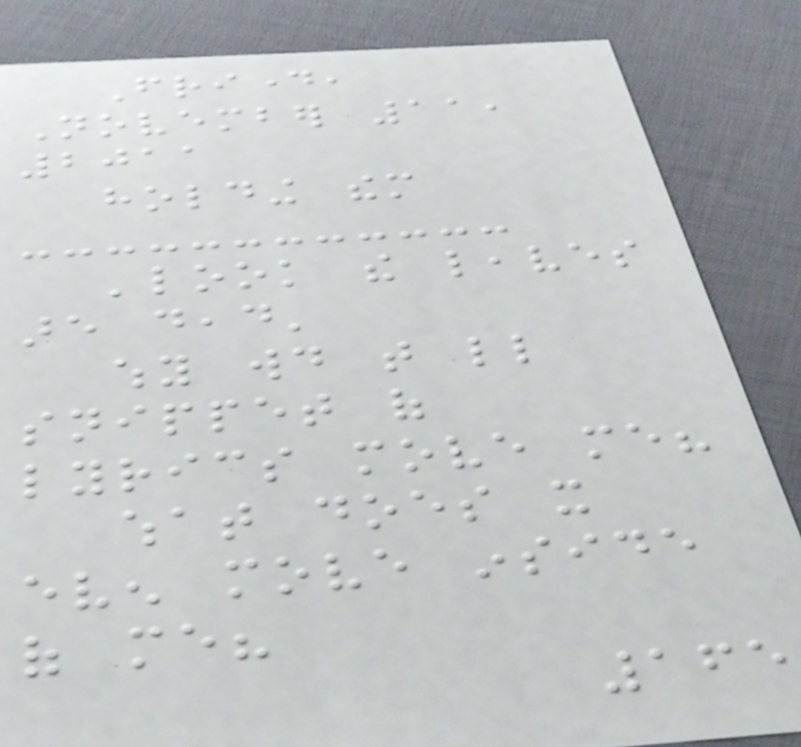Friday,
November 11,
2011
holding them
'look the leaves
are dead'
why would that little
snippet of
lyrics move me?
what does it
even move inside
of me?
165
